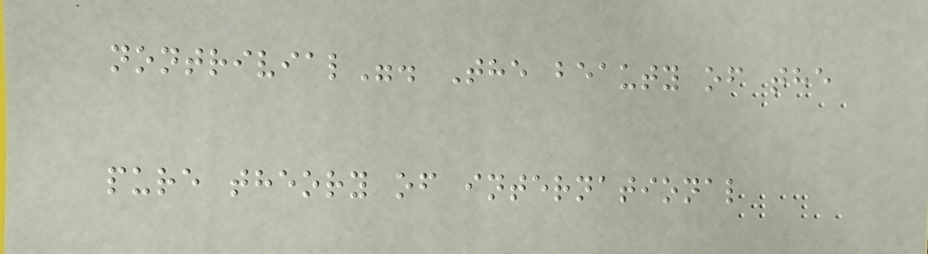nontrivial". The beauty of the
pure theory of international
